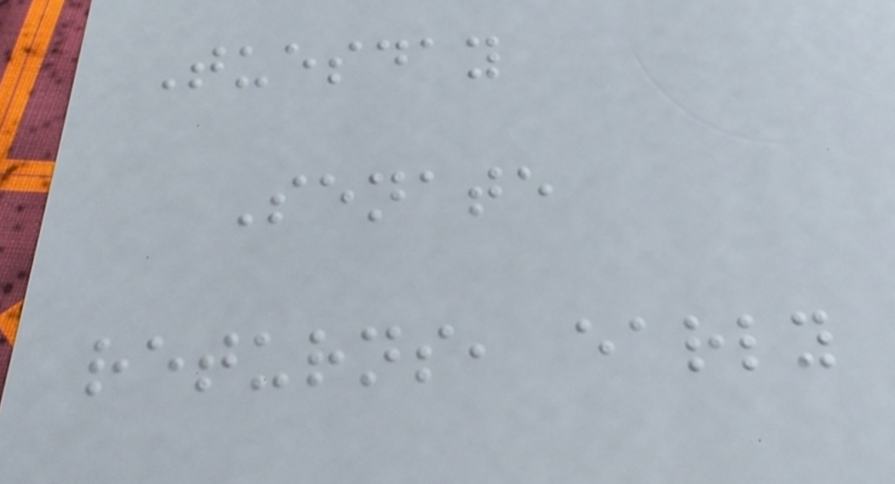Tuesday
Senate
returns, early
